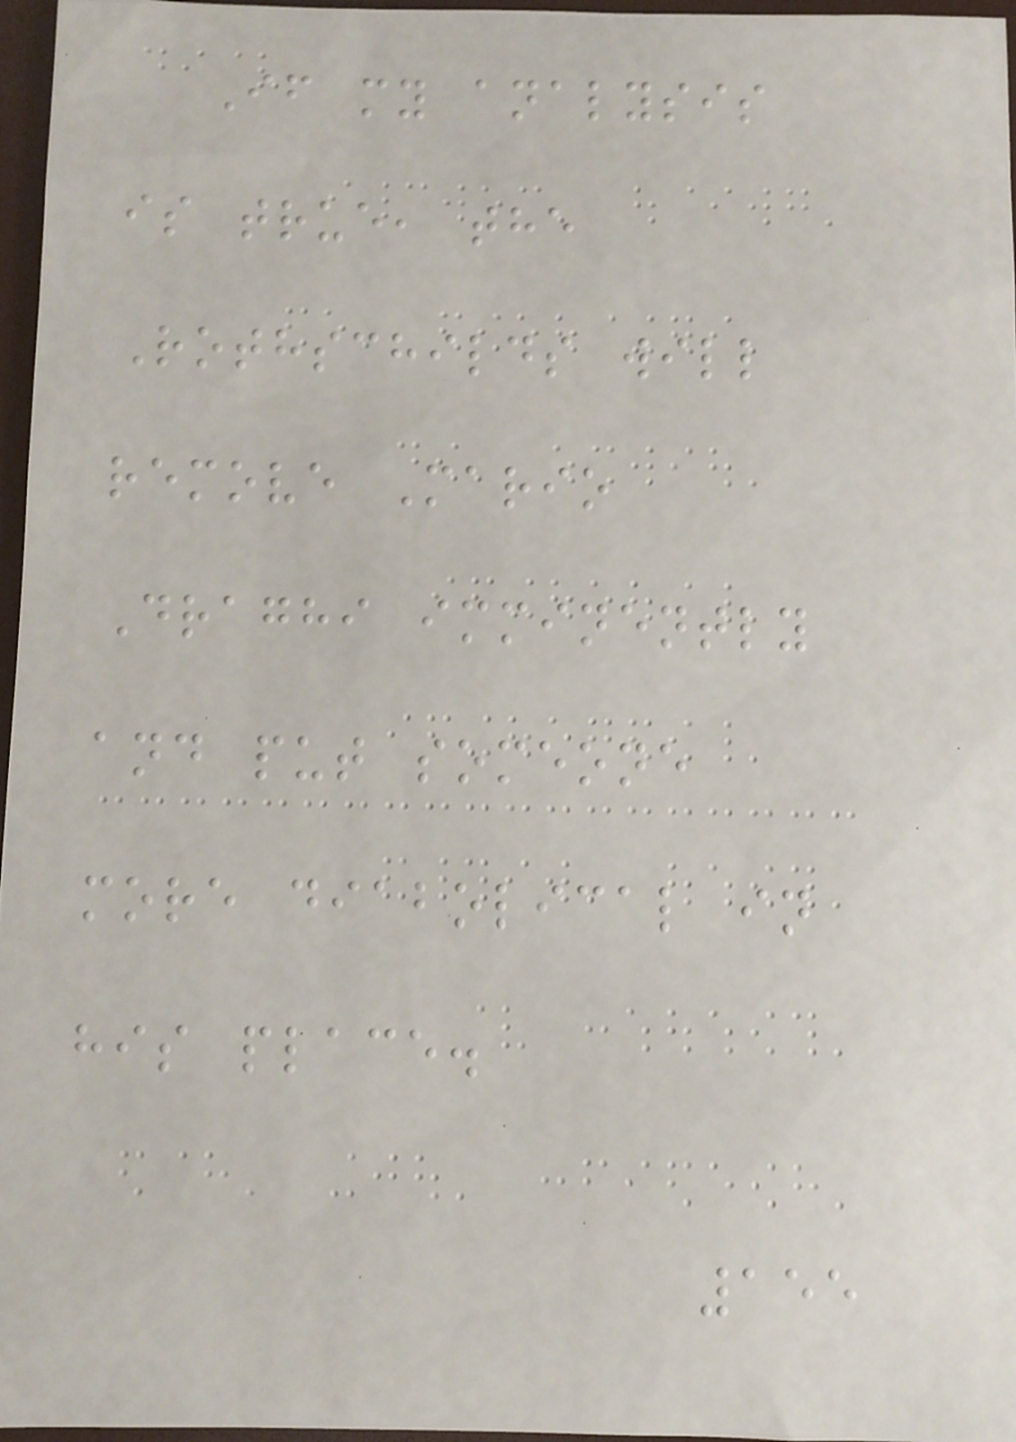If my analysis
is true, the
Rothschilds will
remove Mario
Draghi imminently
and put someone
more diabolical in
his place.
155
